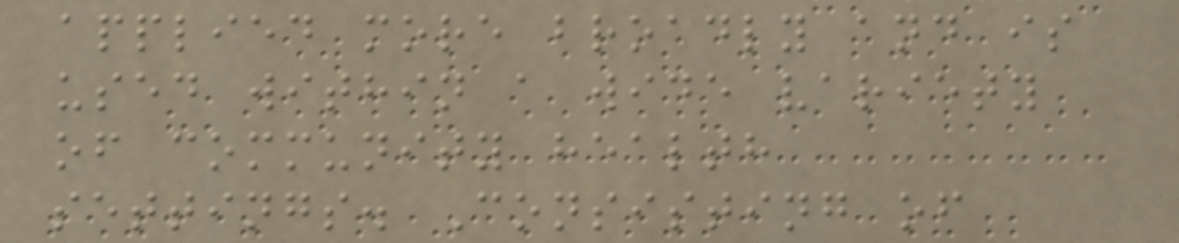applied more broadly and is
used within a wide variety
of community health
settings. Consisting of
